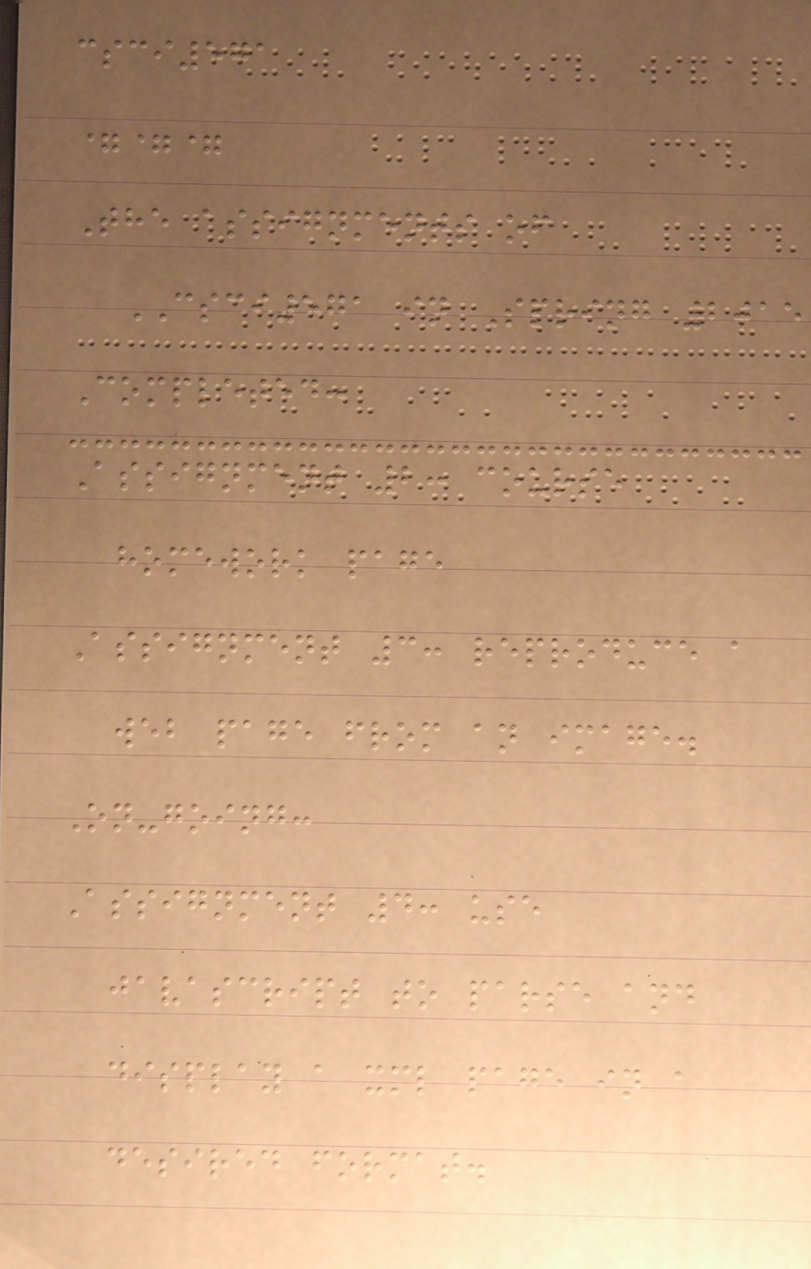csci571
===
The assignments of
CSCI571 in Spring 2015
Completed:
Assignment 2: course
homework page
Assignment 3: reproduce a
web page from an image.
On-going:
Assignment 4: use
javascript to parse and
display a xml page in a
desired format.
